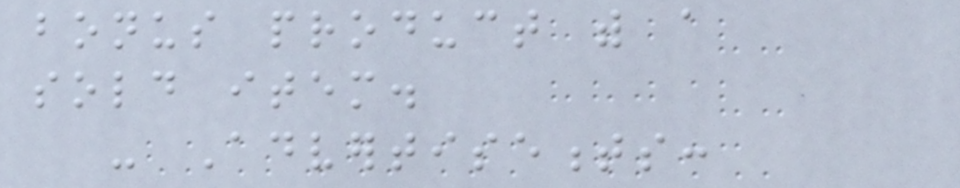bonus product with a
sold item.
- Advertisements:
